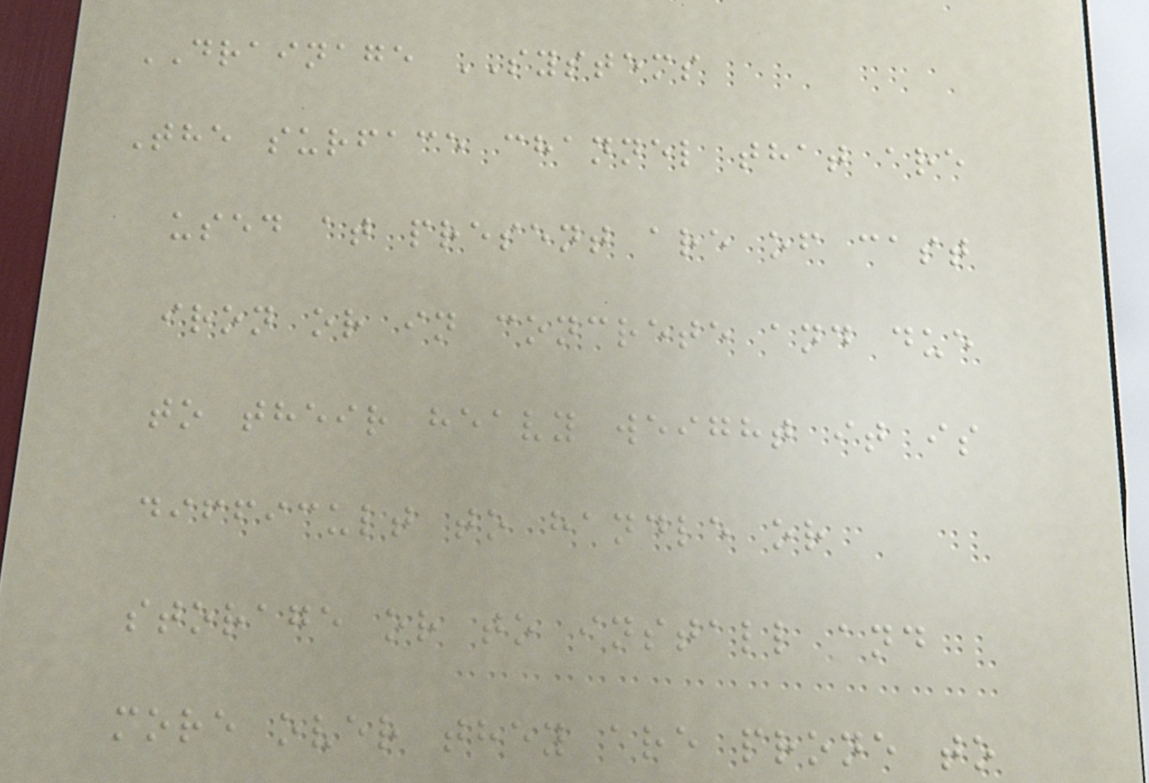DRAINAGE SYSTEMS
The surface channel that are
used at present are of cast
iron or in concrete and due
to their heavy weight it is
difficult to handle or
storage or to install and
more over they are prone to
